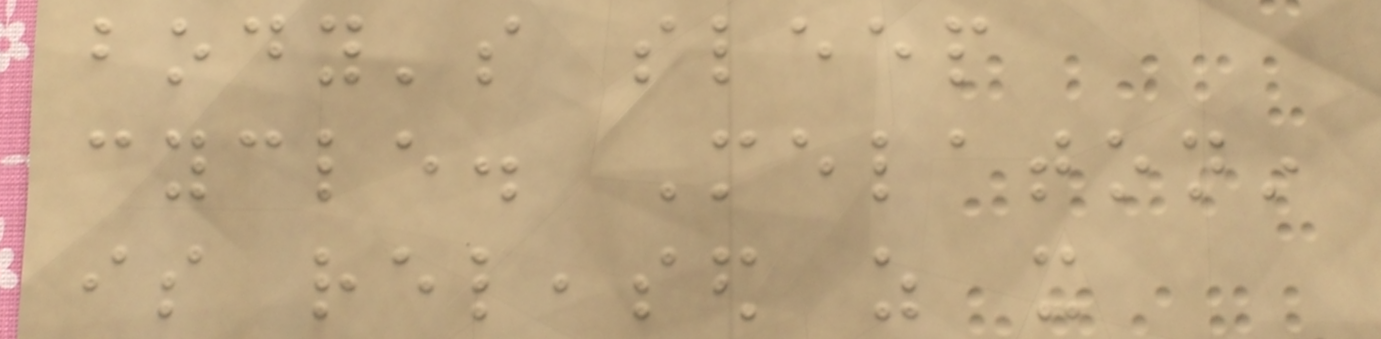body's sleep
cycle. Melatonin
is released as it
